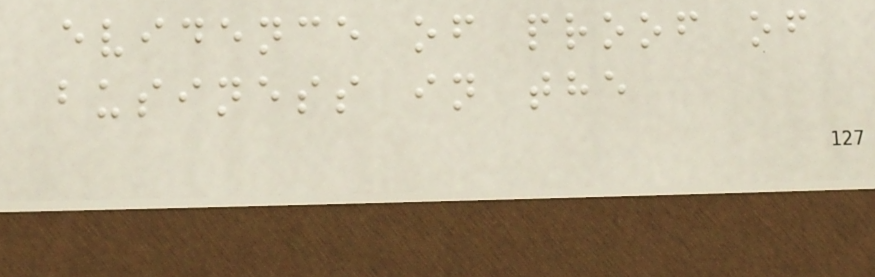evidence of proof of
business in the
